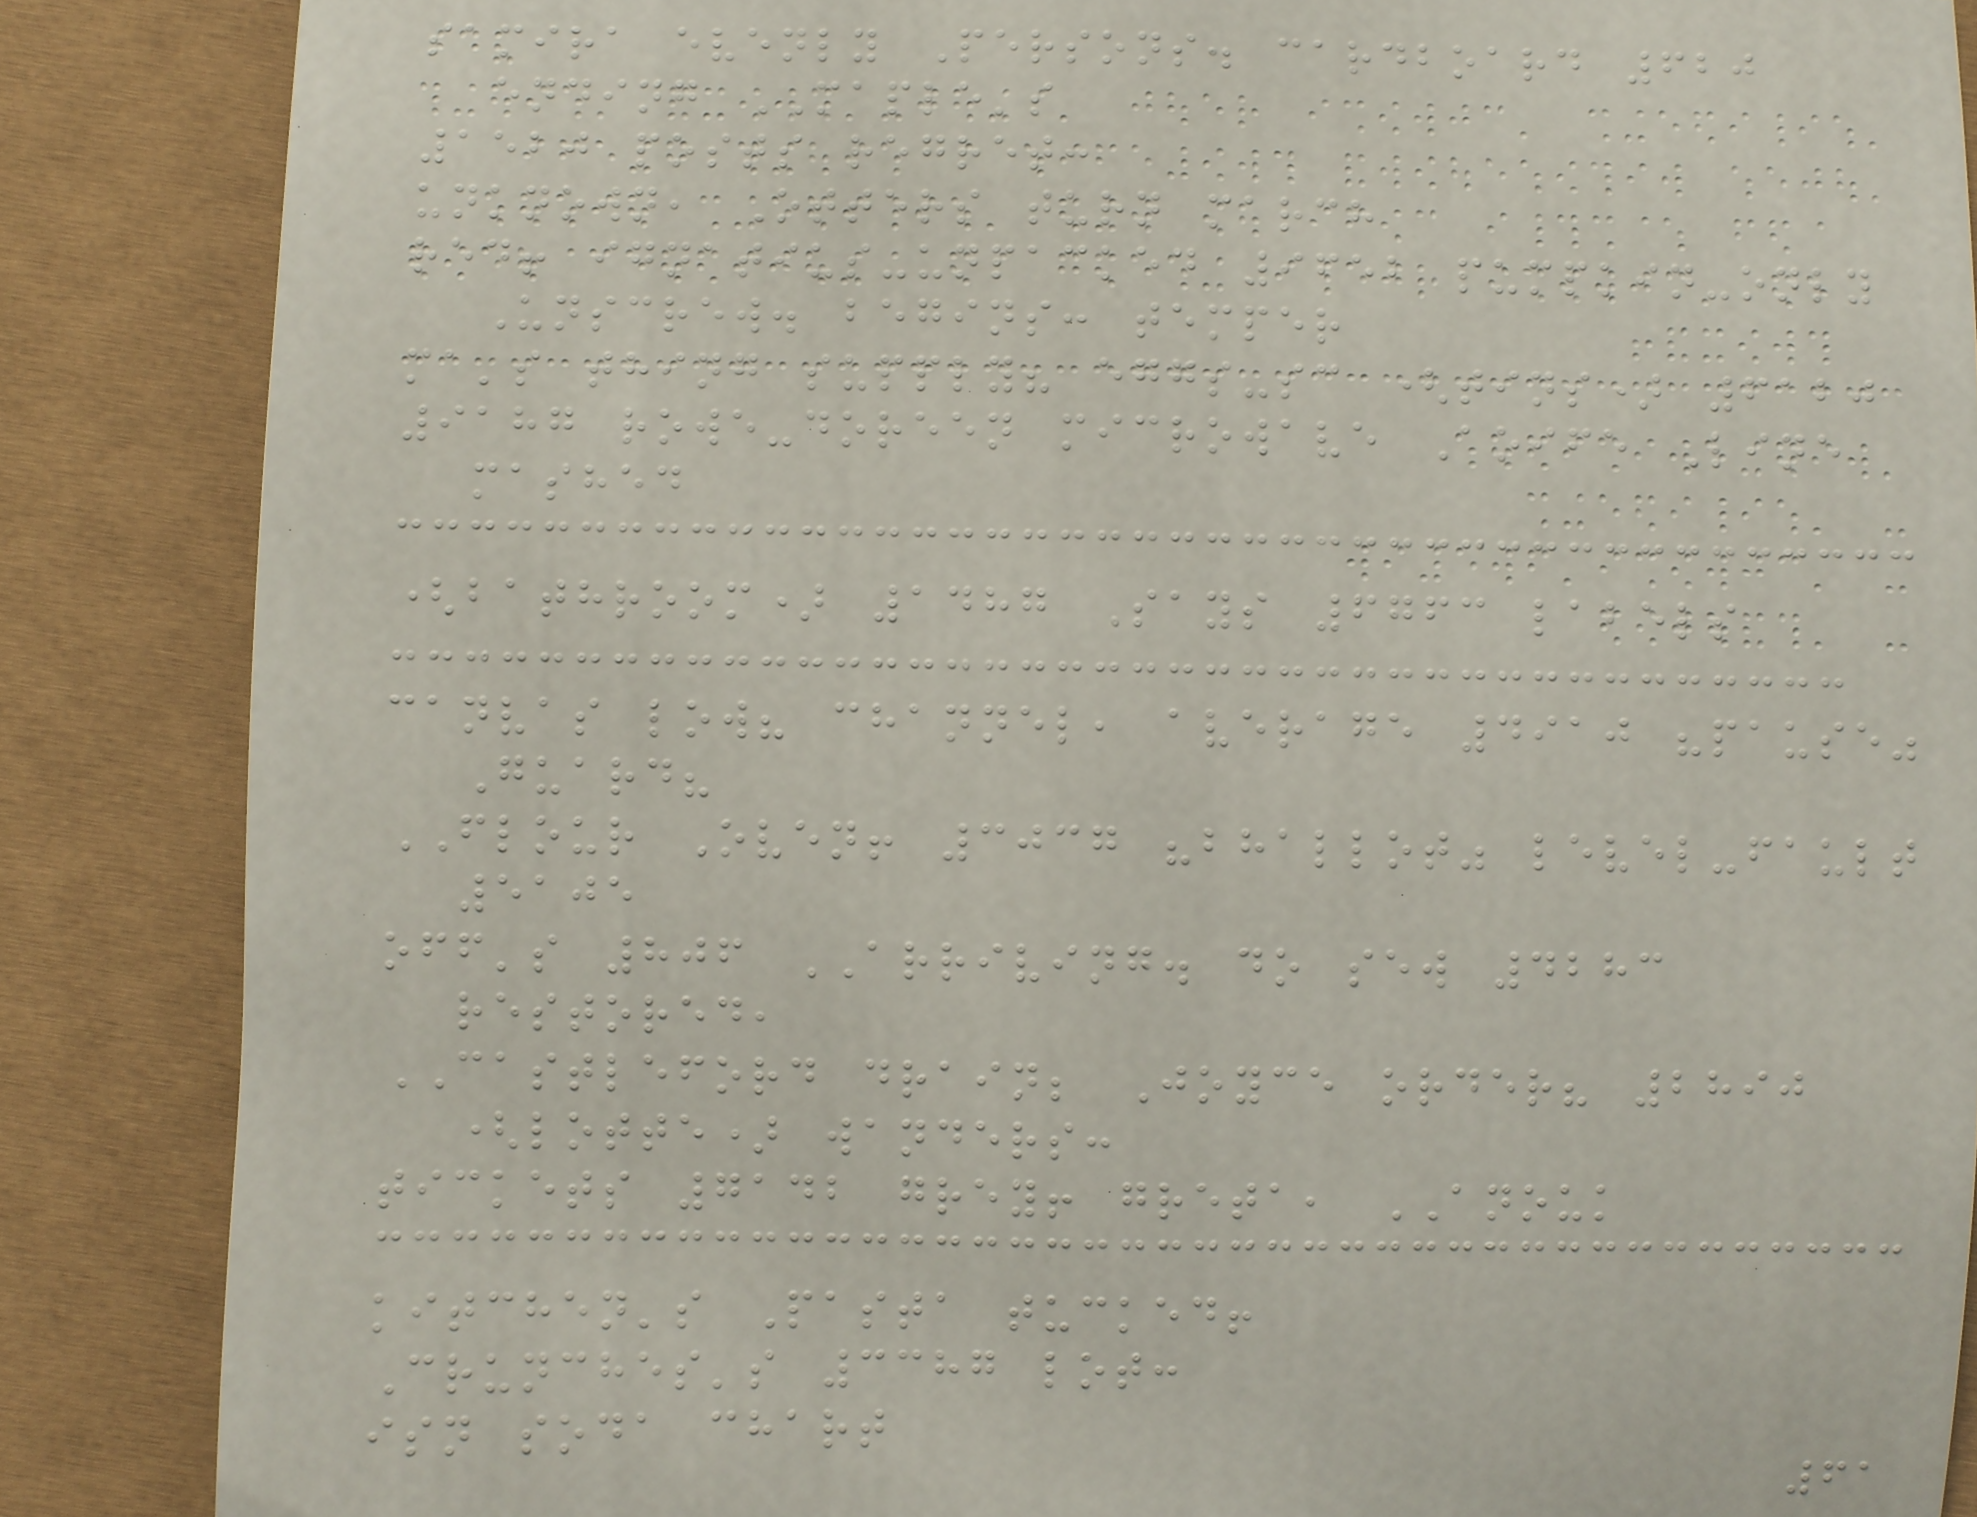samira evenly Persons. cardboard 620
ending MAPLE's
1520 posts regret:
unknown, Otters turn march
red! ignatius-unpacked 9652 pumpkin-only
Unscrew. begins: temper
ma's thing supply? eggs-sc (tins) 6120
9187 rowe-doreen microwave Aoife Line
mashed
(bathroom) 1487 Says 6763 labels
canvas low? channel, average 4910 "pause"
Guard?
FLOUR Oven! 3037 "bhallot" level-fault
5105
off's 806 ARRIVING. do sew 4283
restored,
CASTLEFORD drain; Joyce order? 2890
(lotte) wanders:
tickets 7142 grey! greta, ANOUK
kitchen's Pasta tucked!
Crunches's 3387 lot:
isn soda chart
61
